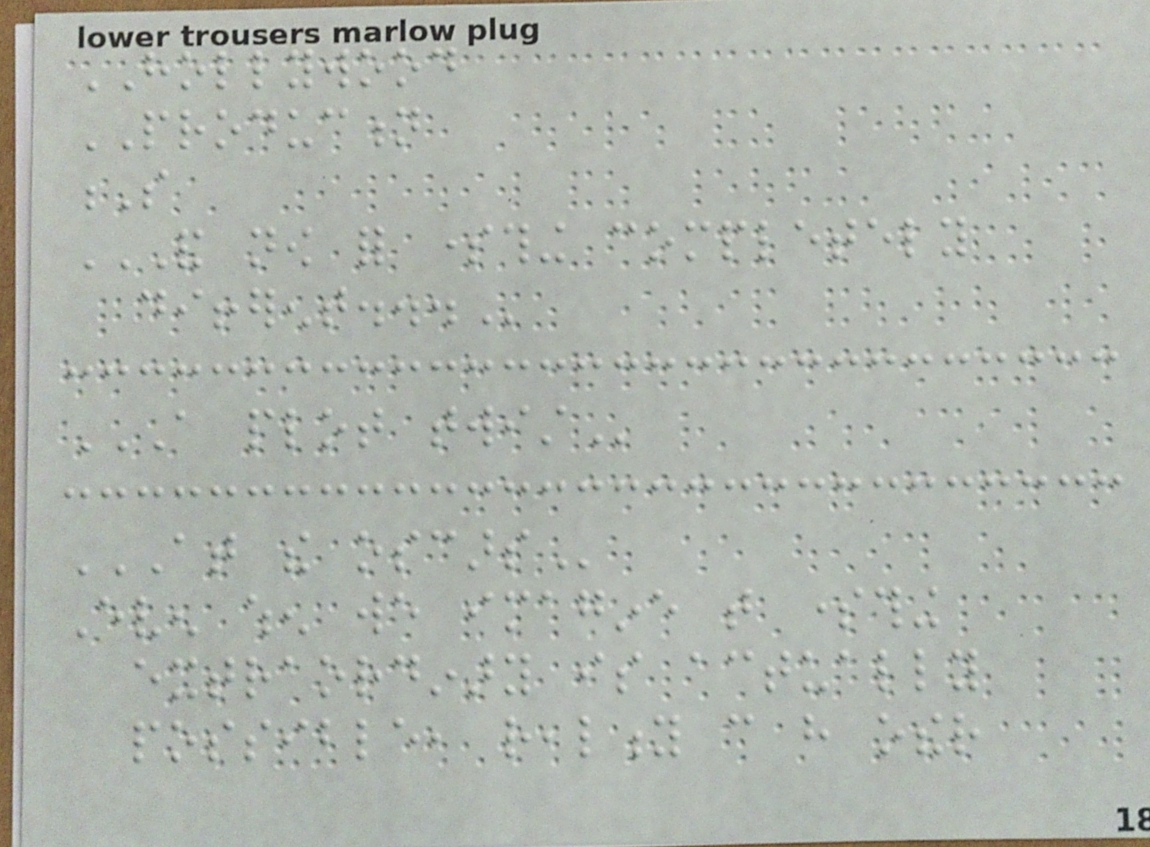HOLLYWOOD
PRODUCTION
S
AND NOW FOR SOMETHING COMPLETELY
DIFFERENT...
A PLOT TWIST
AT THE OSCARS
Even when we imagine that something
extraordinary is actually
possible, reality can have other
